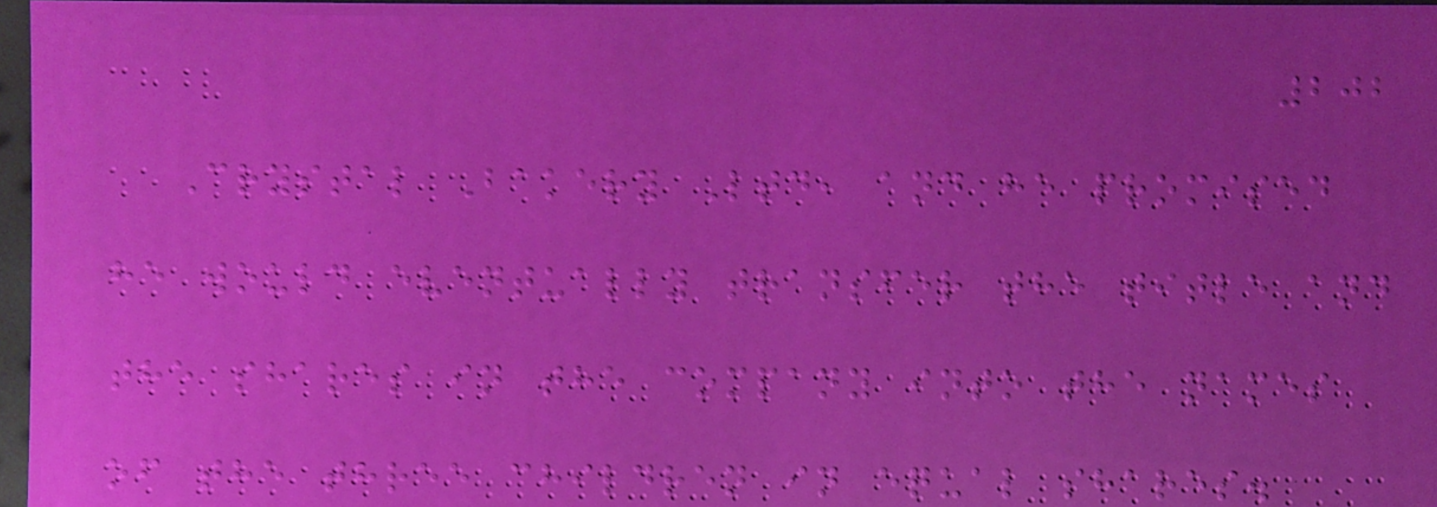202
Crystal Bakery Ltd, and he promised
he would eventually transfer the title and
the shares in the company into the names
of the three children in equal shares.
